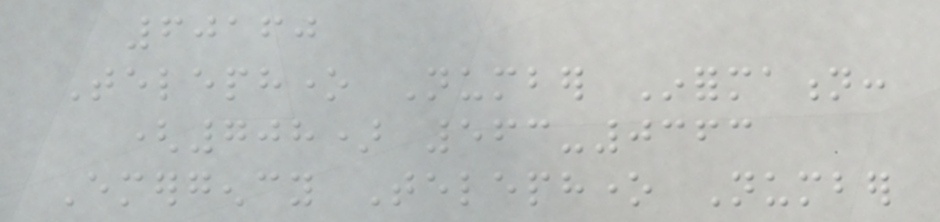60160
Telephone Number Information:
(708) 563-0363
Emergency Telephone Number
